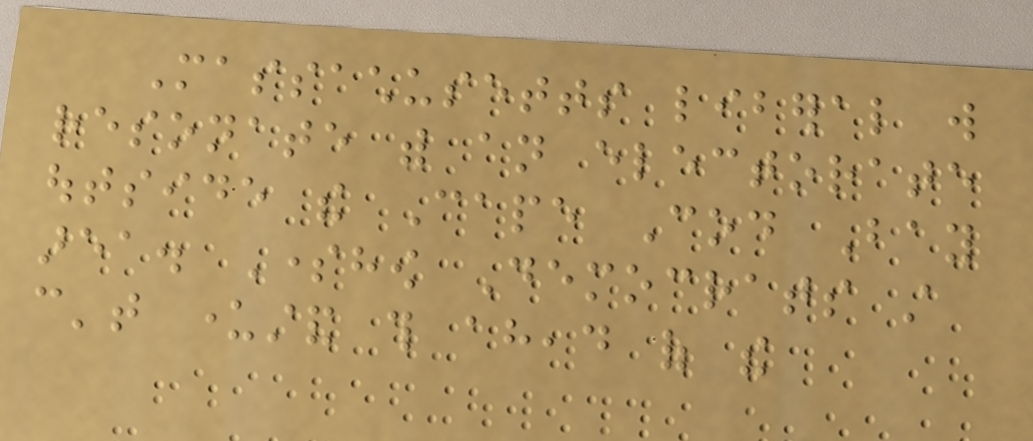Massachusetts liberal will
resonate with an electorate
outside the Cape Cod Bay
area. Somehow Democrats still
can't understand this ahead of the
